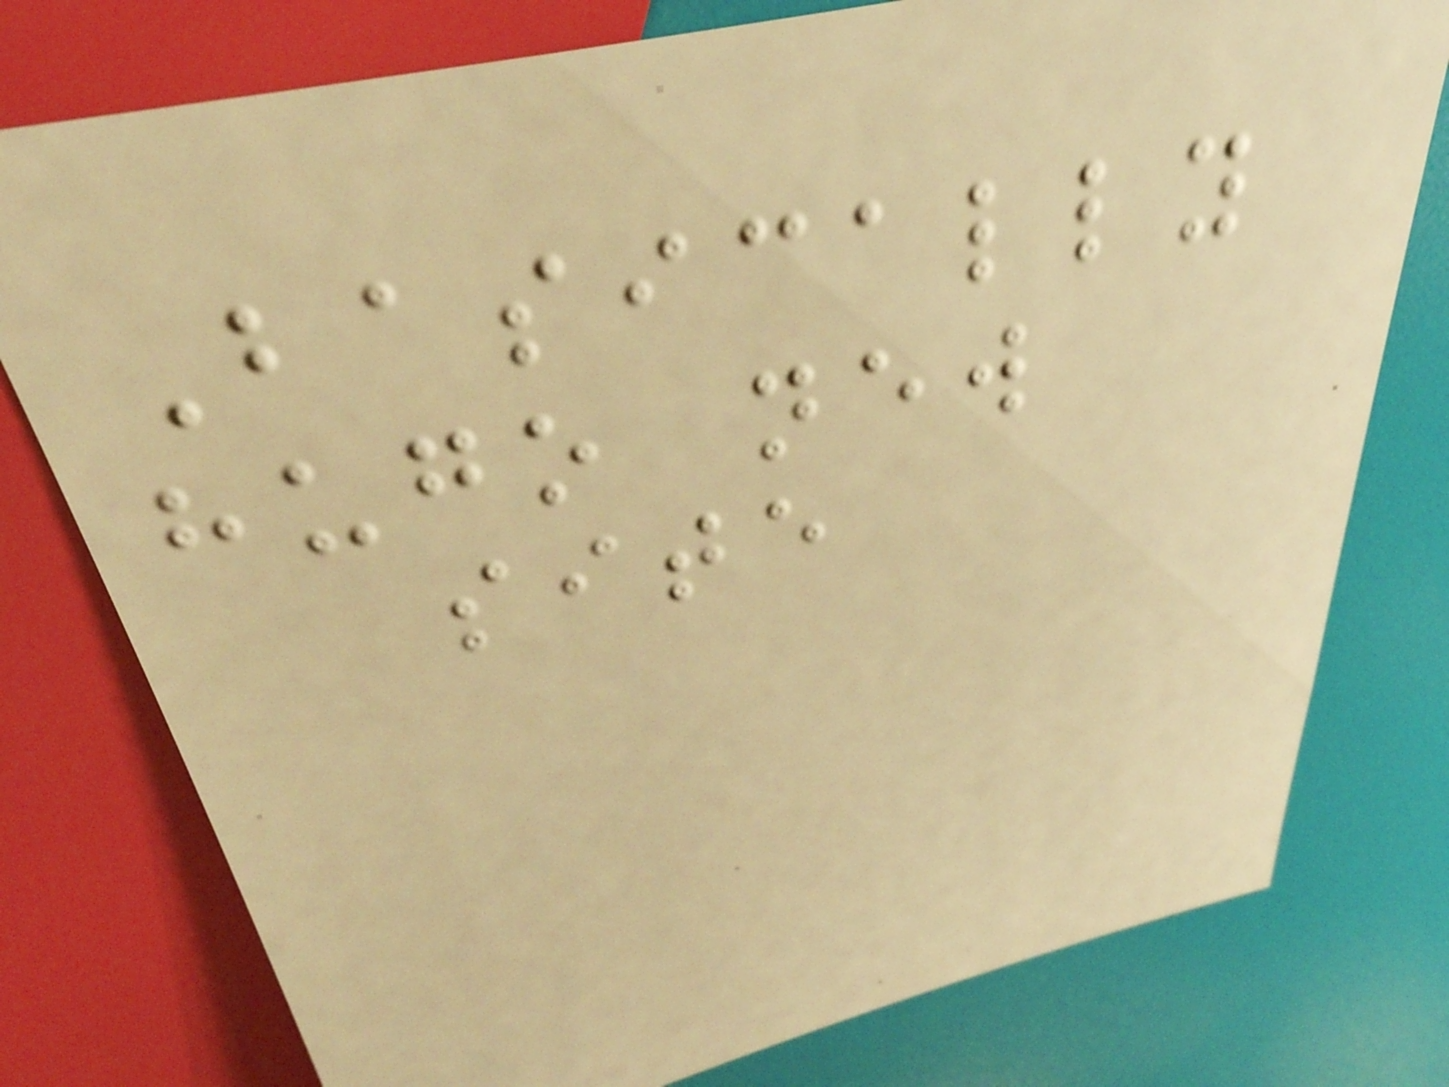Basically
hugo new
site
